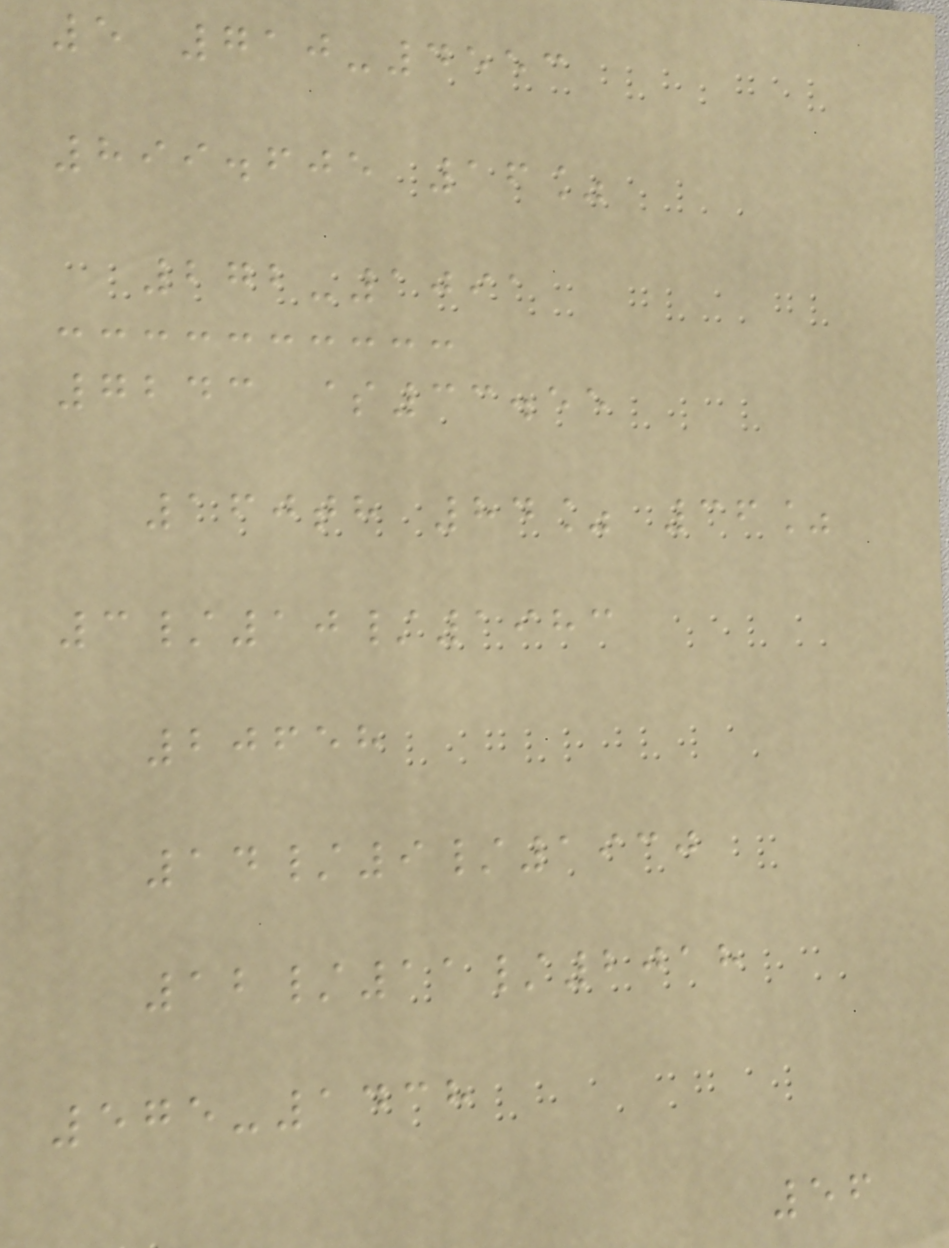5 710-4553
899.605 16%
272-1091
7243 $33.55
160th 84% 36%
3/10/1983
20658
14/9/1930
12/11/2018
575-1438
56
